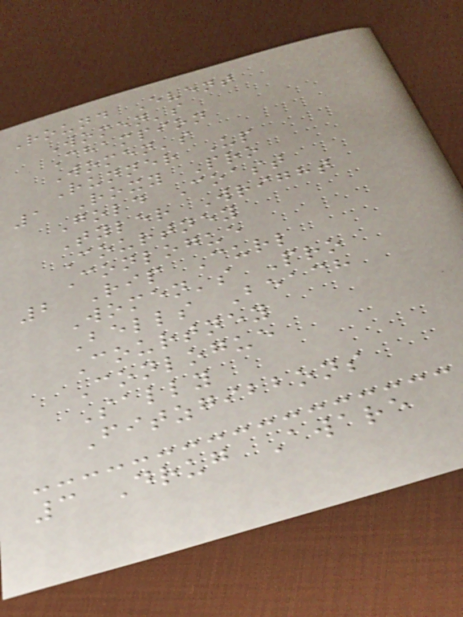Round Event
Women's
Champion
Women's
Runner Up
1 Roxy Pro
Gold Coast
Tyler Wright
Courtney
Conlogue
2 Rip Curl
Women's Pro
Bells Beach
Courtney
Conlogue
Sally
Fitzgibbons
3 Drug Aware
